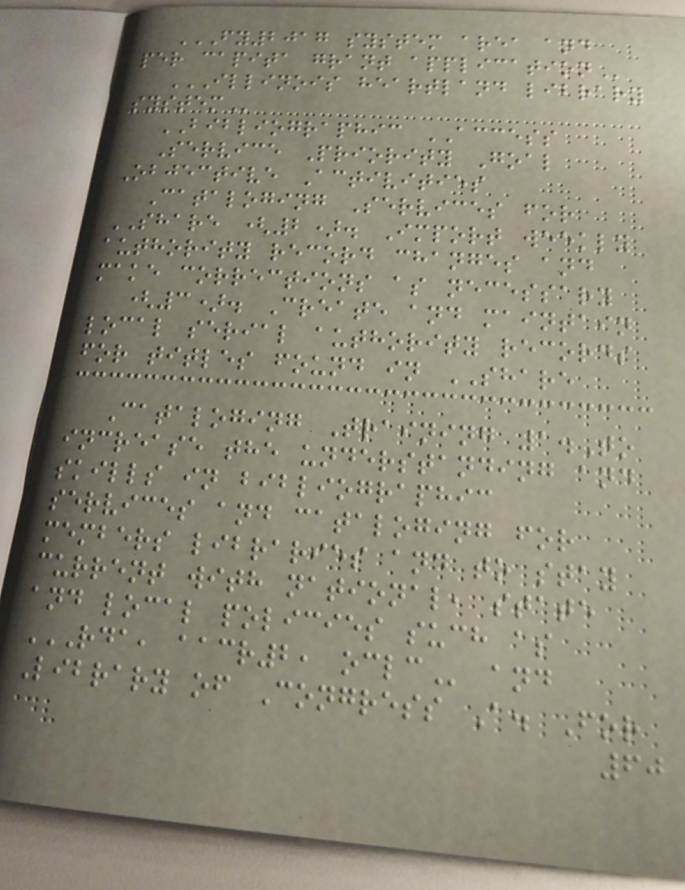FY2017 SYSTEM AREA AND
PER CAPITA GRANT APPLICATION
ILLINOIS HEARTLAND LIBRARY
SYSTEM
BIBLIOGRAPHIC ACCESS
Service Priority Goal
Objective Activities
Cataloging Services for
SHARE (2). Import weekly
authority record changes and
make corrections as necessary
(3). Create and maintain
local serial authority records
for titles found in SHARE
Cataloging Training 1.To
increase the understanding and
skills in bibliographic
services and cataloging for
members libraries and to stay
current with national, state
and local policies such as
RDA, AACR2, OCLC and
Library of Congress A. For
60
